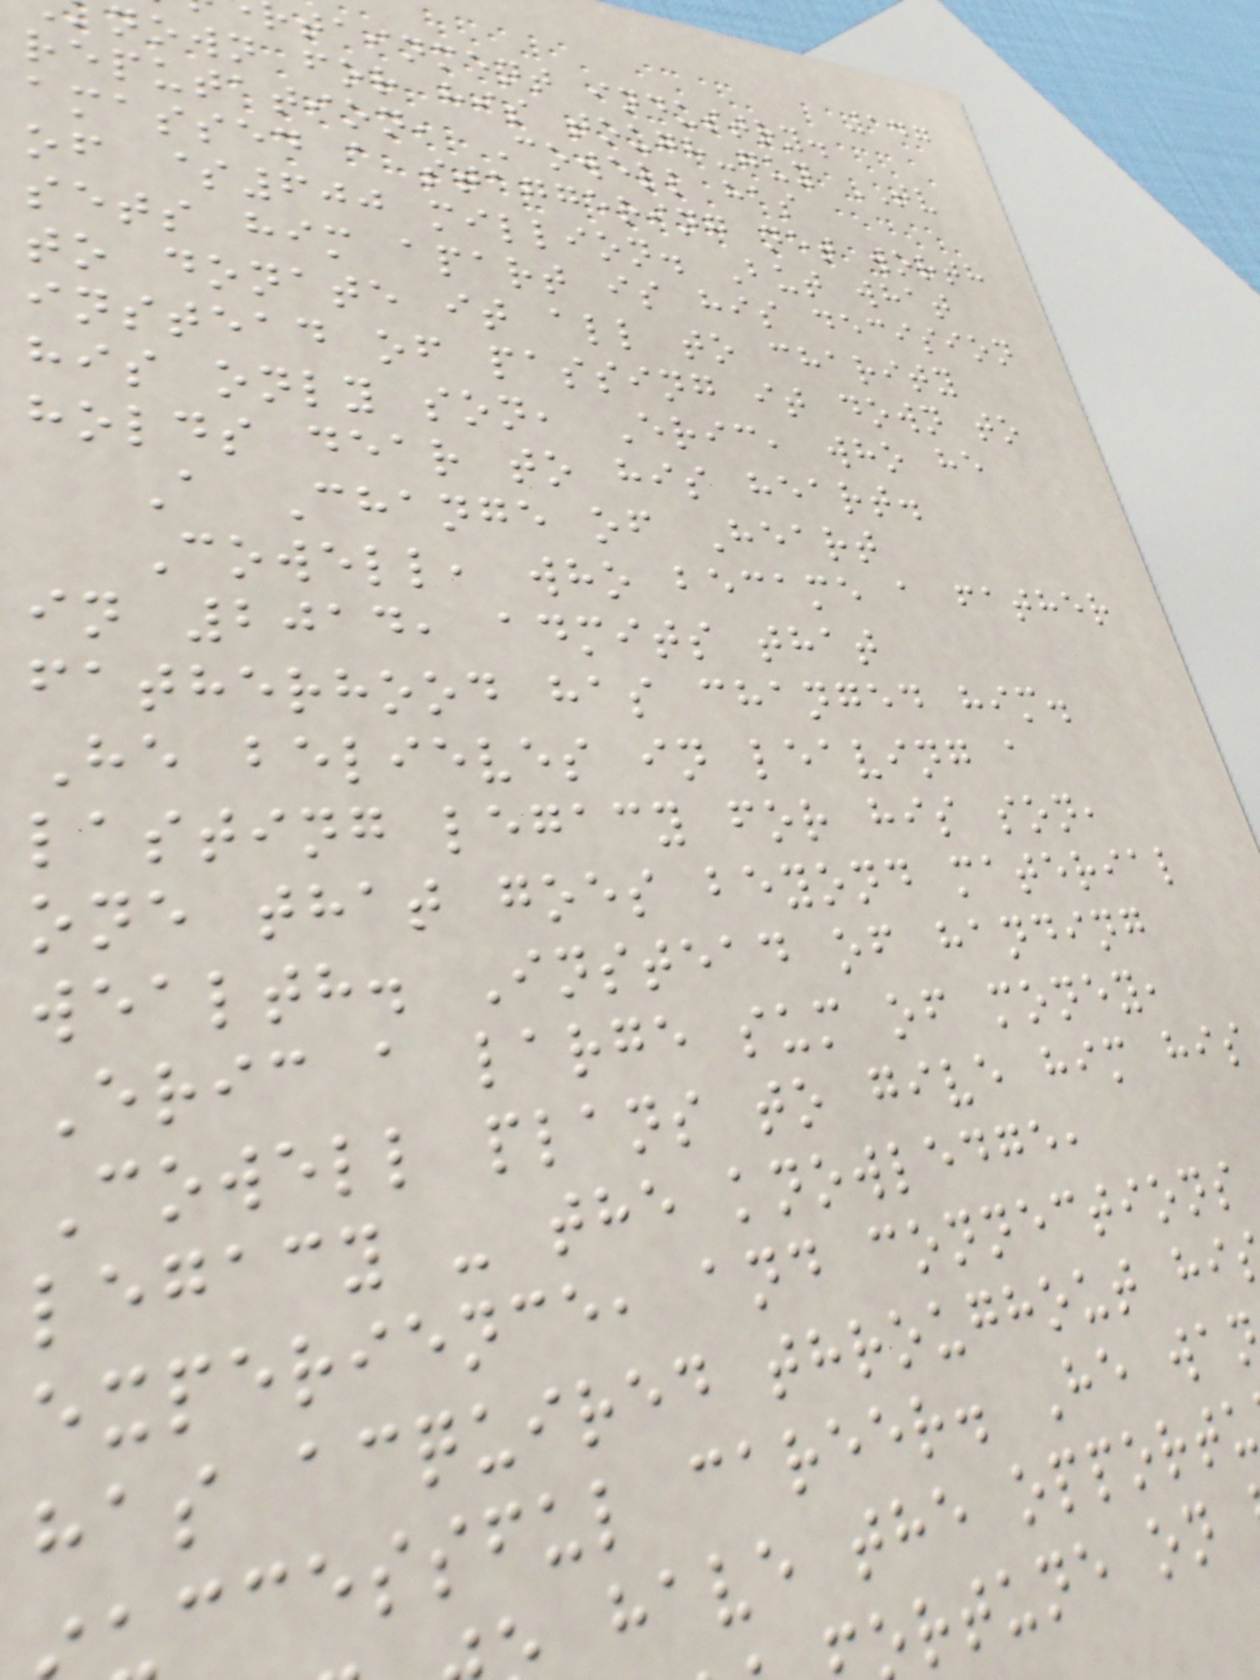147
tainment industry.
nown for his tough-guy TV
reputation, Cowell has
amassed a staggering net worth
of $600 million. But what
sets him apart is his decision
to donate it all to charity
instead of passing it down to
his only son, Eric, who he
holds dear to his heart.
A Change of Heart
Cowell, who became a father
in 2014, admits that
fatherhood has changed him.
He believes in leaving a
lasting legacy for his son,
one that goes beyond material
wealth. Instead of handing
Eric a large sum of money,
Cowell plans to give him his
legacy - the knowledge,
experience, and connections
has acquired throughout hi
ccessful career. He wa
have the opportu
rtune on
